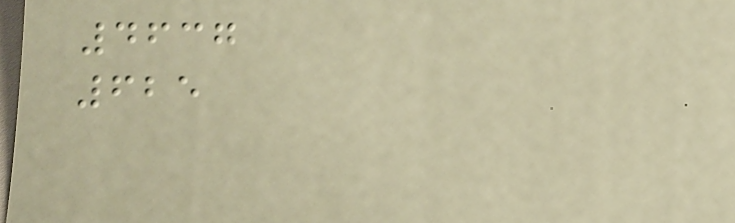4637
625
